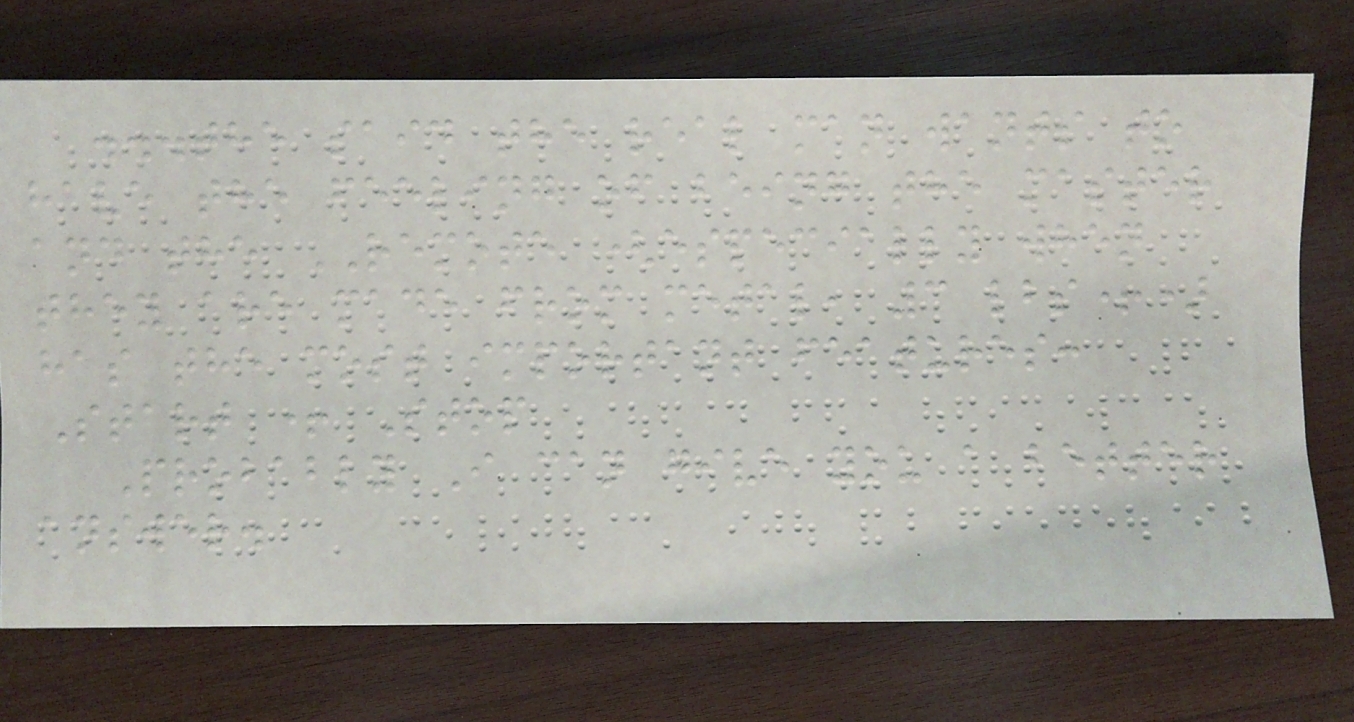...the said the real man wants to
have the feeling of being the master
and the REMOTE (especially when
they are made from metal, 3 lbs+)
has the most important features:
Start + Stop
Probably I can give you a better
answer.
